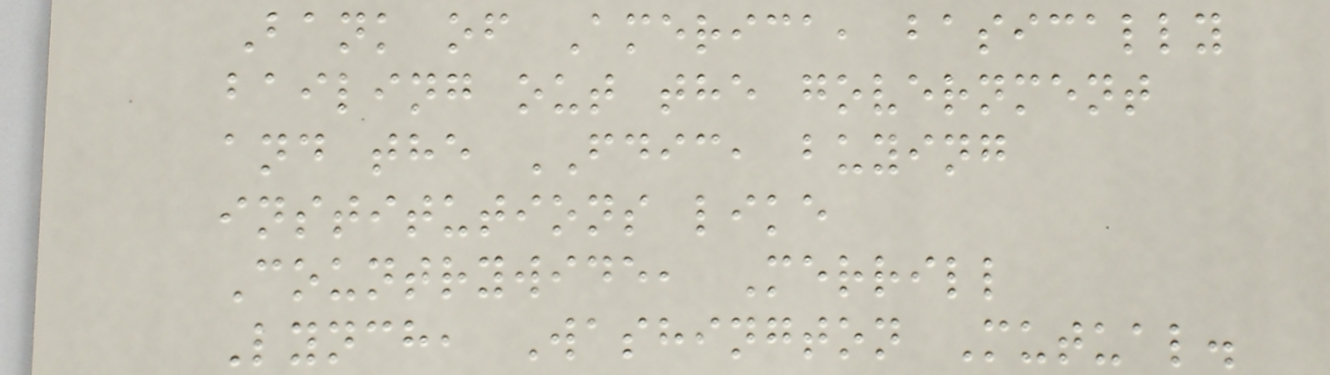Bank of America, basically
bailing out the government
and the FDIC, buying
institutions like
Countrywide, Merrill
Lynch, Washington Mutual.
